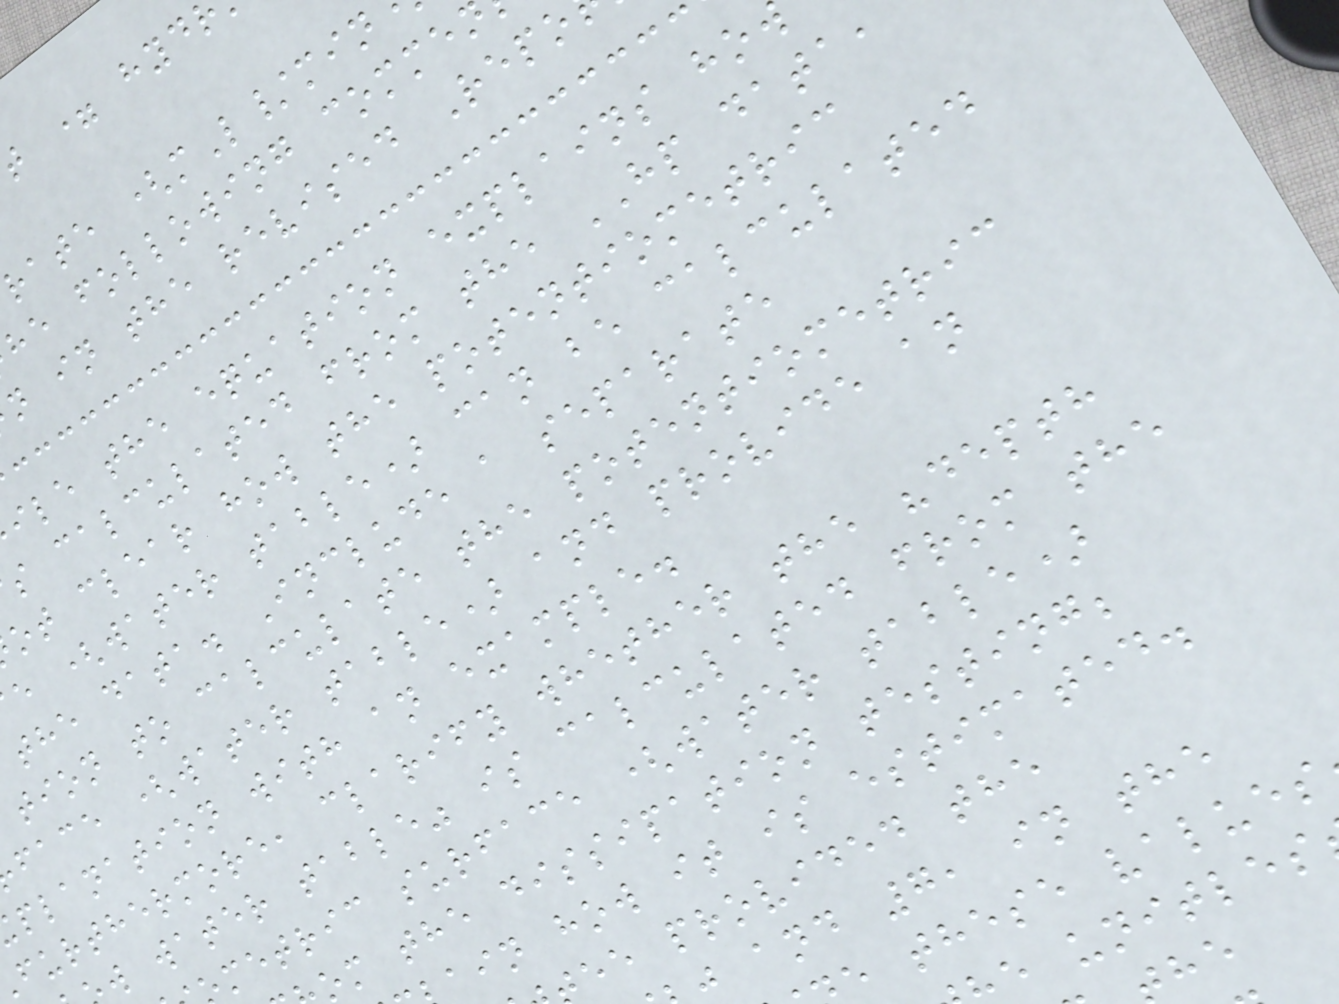rate (mL/min
he following comme
n in the revised Repo
ile the equation explains ho
s calculated from the HP data,
ot clear how the potentiometric
e (water table) can be calculated
the data. Include a separate
tion to calculate the potentiometric
face (water table) and provide an
planation with an example.
furthermore, clarify whether the "depth
w water table" is calculated from the
metric surface (water table)
om the dissipation testing;
ain how it is estimated.
ee provided the
j and 7, in the
e these values
